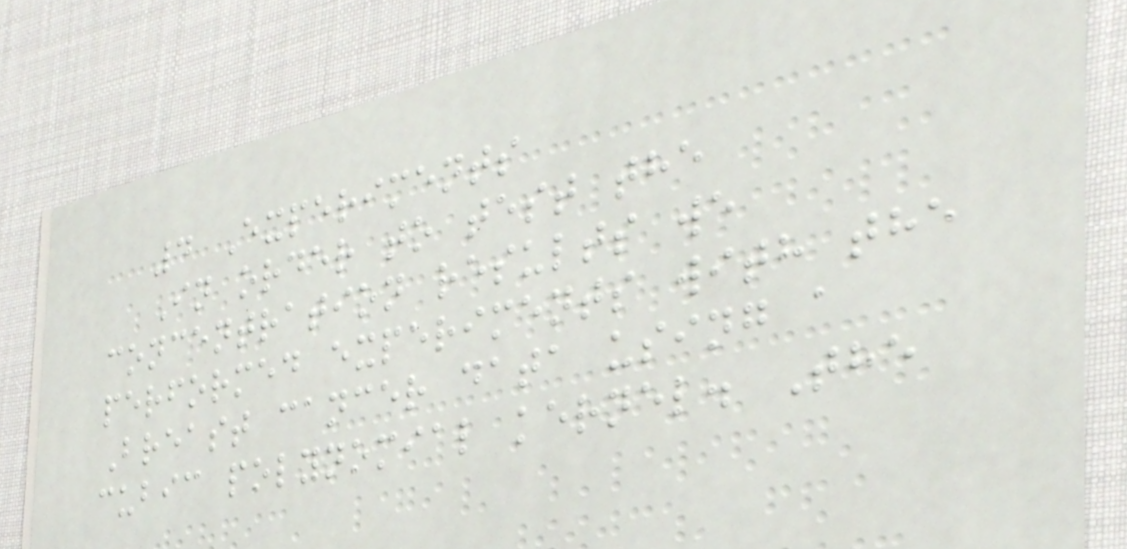4 Experiments
In order to test the
concentration results we
performed experiments with the
Breast cancer data using a
cubic polynomial kernel. The
